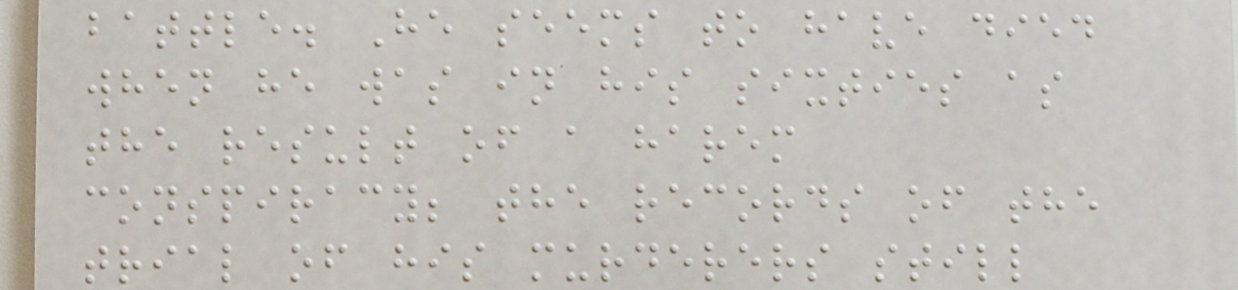battle. He seems to have died
when he was in his sixties as
the result of a harem
conspiracy; the records of the
trial of his murderers still
